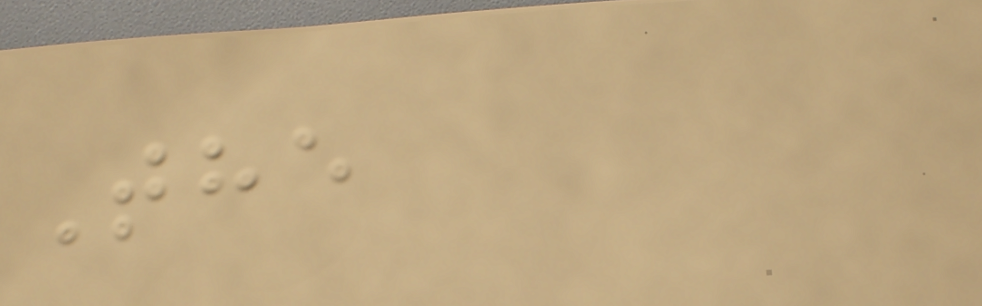The
